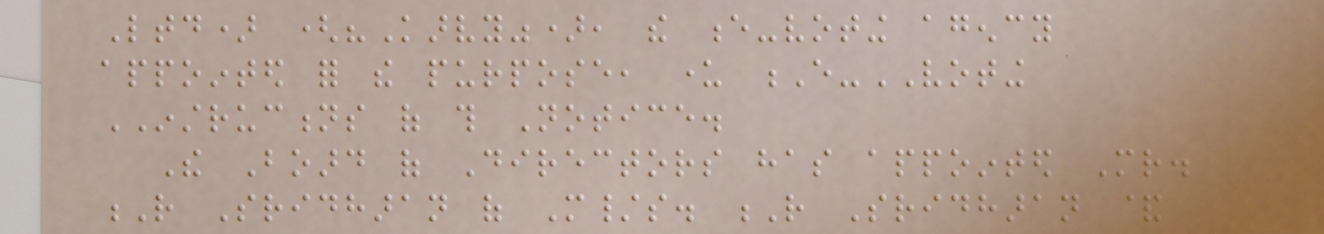Ltd) ("Karvy"), the e-voting agency
appointed for the purpose, under E-VOTING
INSTRUCTIONS of this Notice.
The Board of Directors has appointed Mr.
R Sridharan of M/s. R Sridharan &
